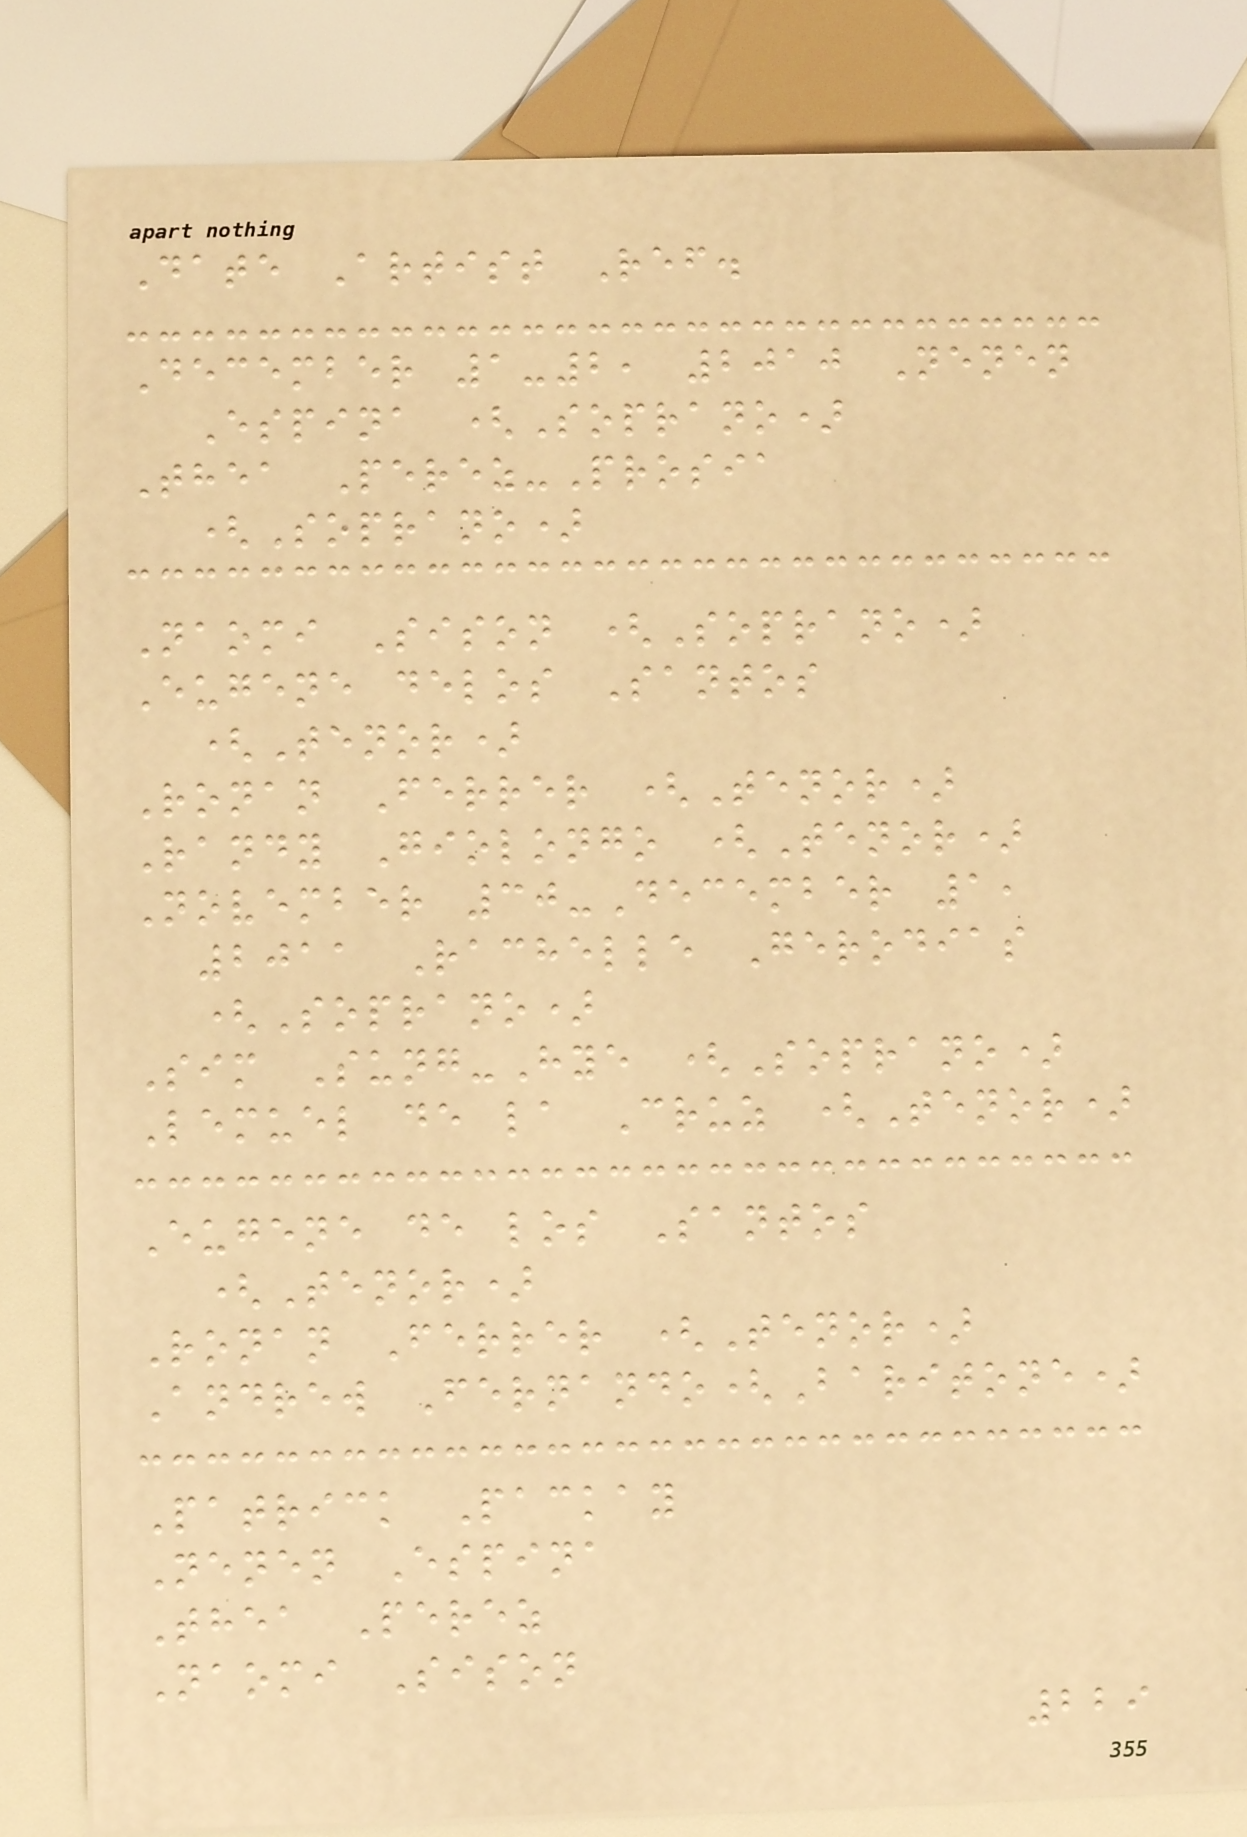Date Artist Ref.
December 1-2, 2010 Nenen
Espina (Soprano)
Thea Perez-Prosia
(Soprano)
Naomi Sison (Soprano)
Eugene delos Santos
(Tenor)
Ronan Ferrer (Tenor)
Randy Giolongo (Tenor)
November 30-December 1,
2011 Rachelle Gerodias
(Soprano)
Sim Sung-Hye (Soprano)
Lemuel de la Cruz (Tenor)
Eugene de los Santos
(Tenor)
Ronan Ferrer (Tenor)
Andrew Fernando(Baritone)
Patrick Packay
Nenen Espina
Thea Perez
Naomi Sison
229
